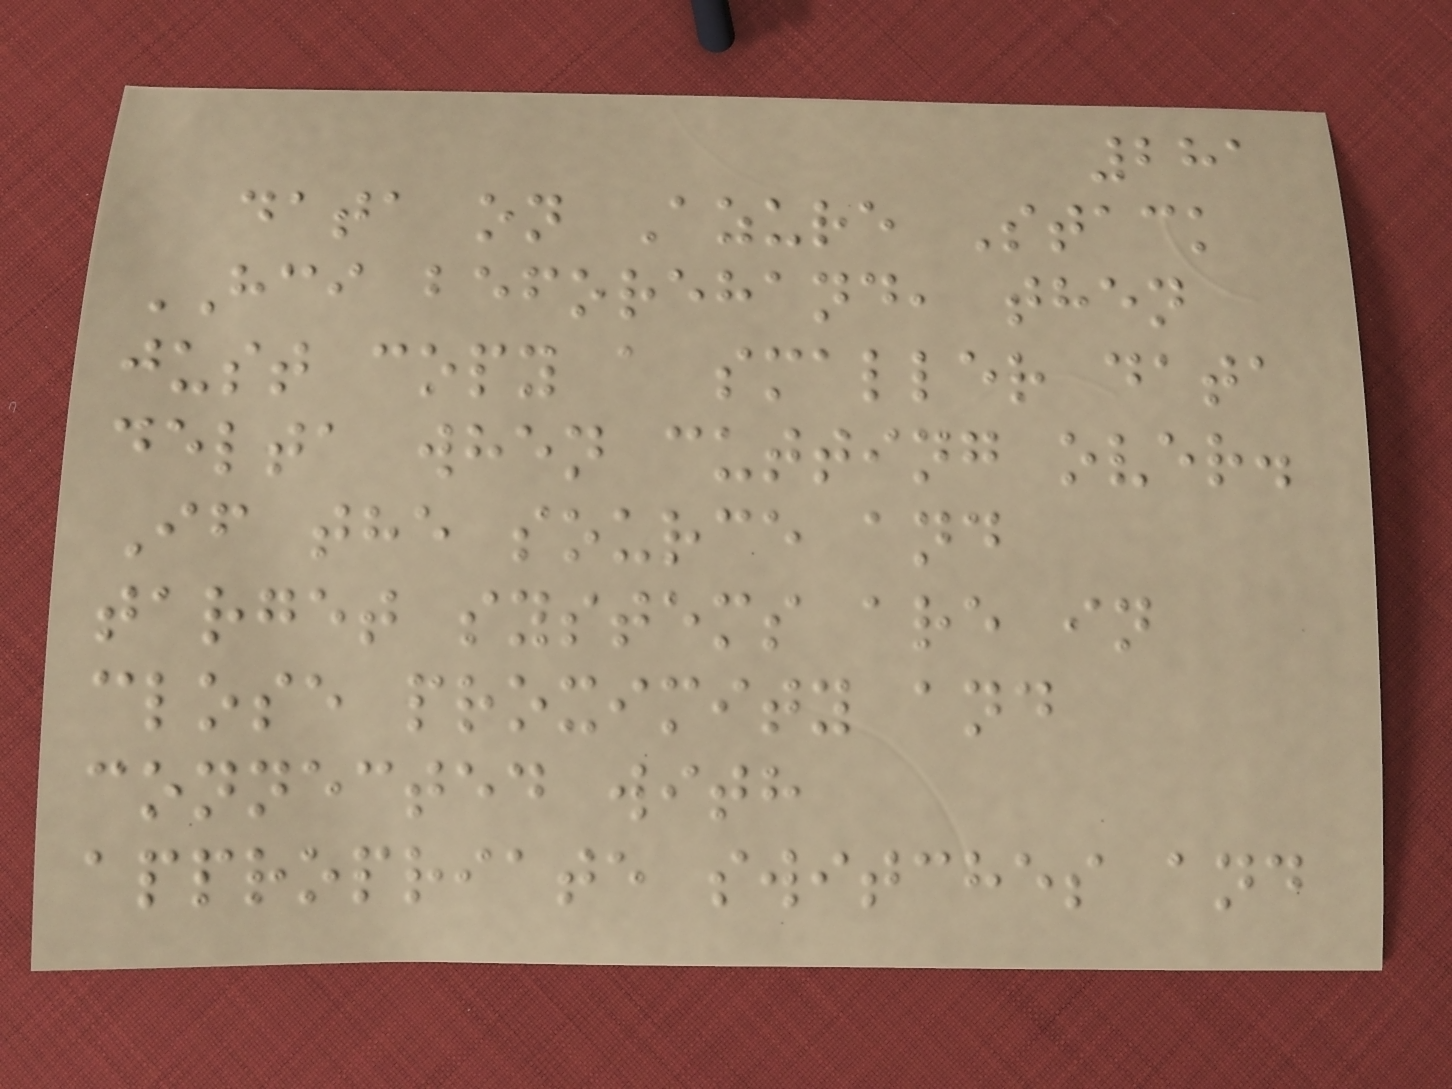281
data on Azure Stack
HCI beforehand, then
just copy a smaller data
delta when cutting over.
If the source and
target systems are in
close proximity and
connected with
appropriate switches and
